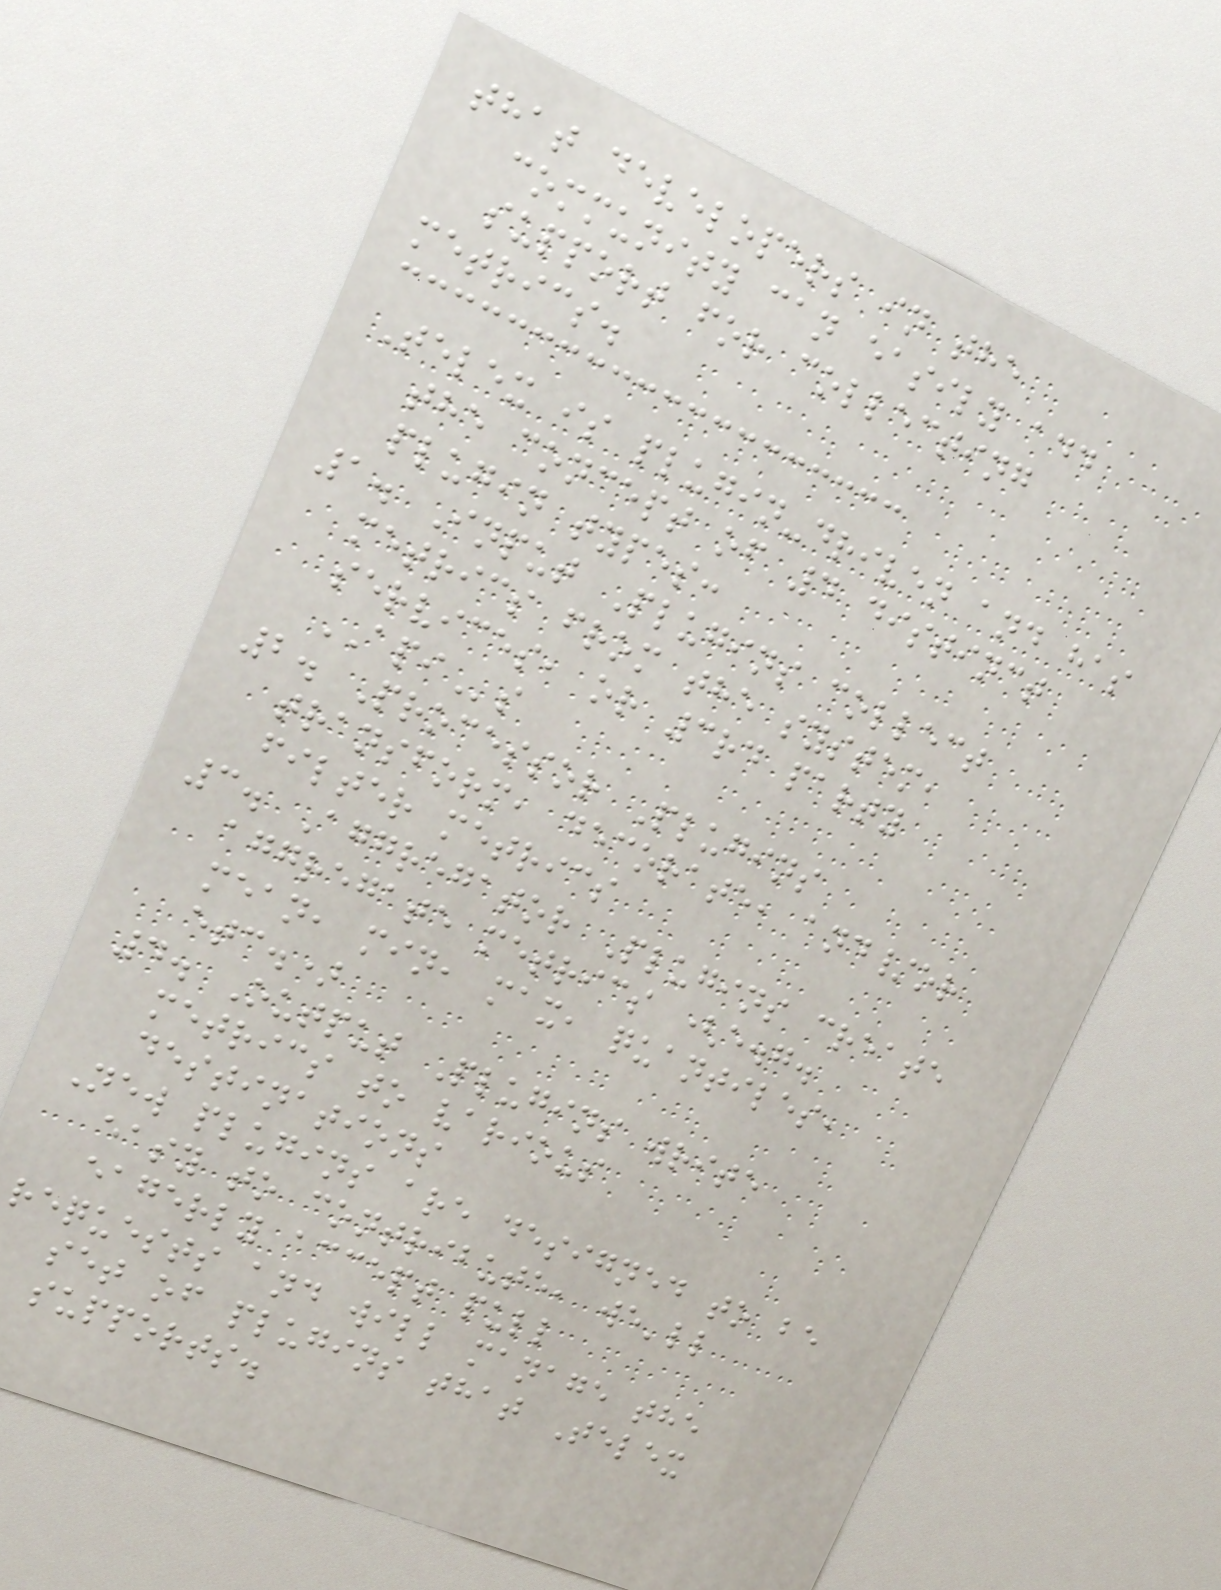that developers in the
community can easily add
support for collecting
metrics.
Telex is plugin-driven and has
the concept of 4 distinct
plugin types:
1. Input Plugins collect
metrics from the system,
services, or 3rd party
APIs
2. Processor Plugins
transform, decorate, and/or
filter metrics
3. Aggregator Plugins create
aggregate metrics (e.g.
mean, min, max, quantiles,
etc.)
4. Output Plugins write
metrics to various
destinations
New plugins are designed to be
easy to contribute, we'll
eagerly accept pull
requests and will manage the
set of plugins that Telex
supports.
